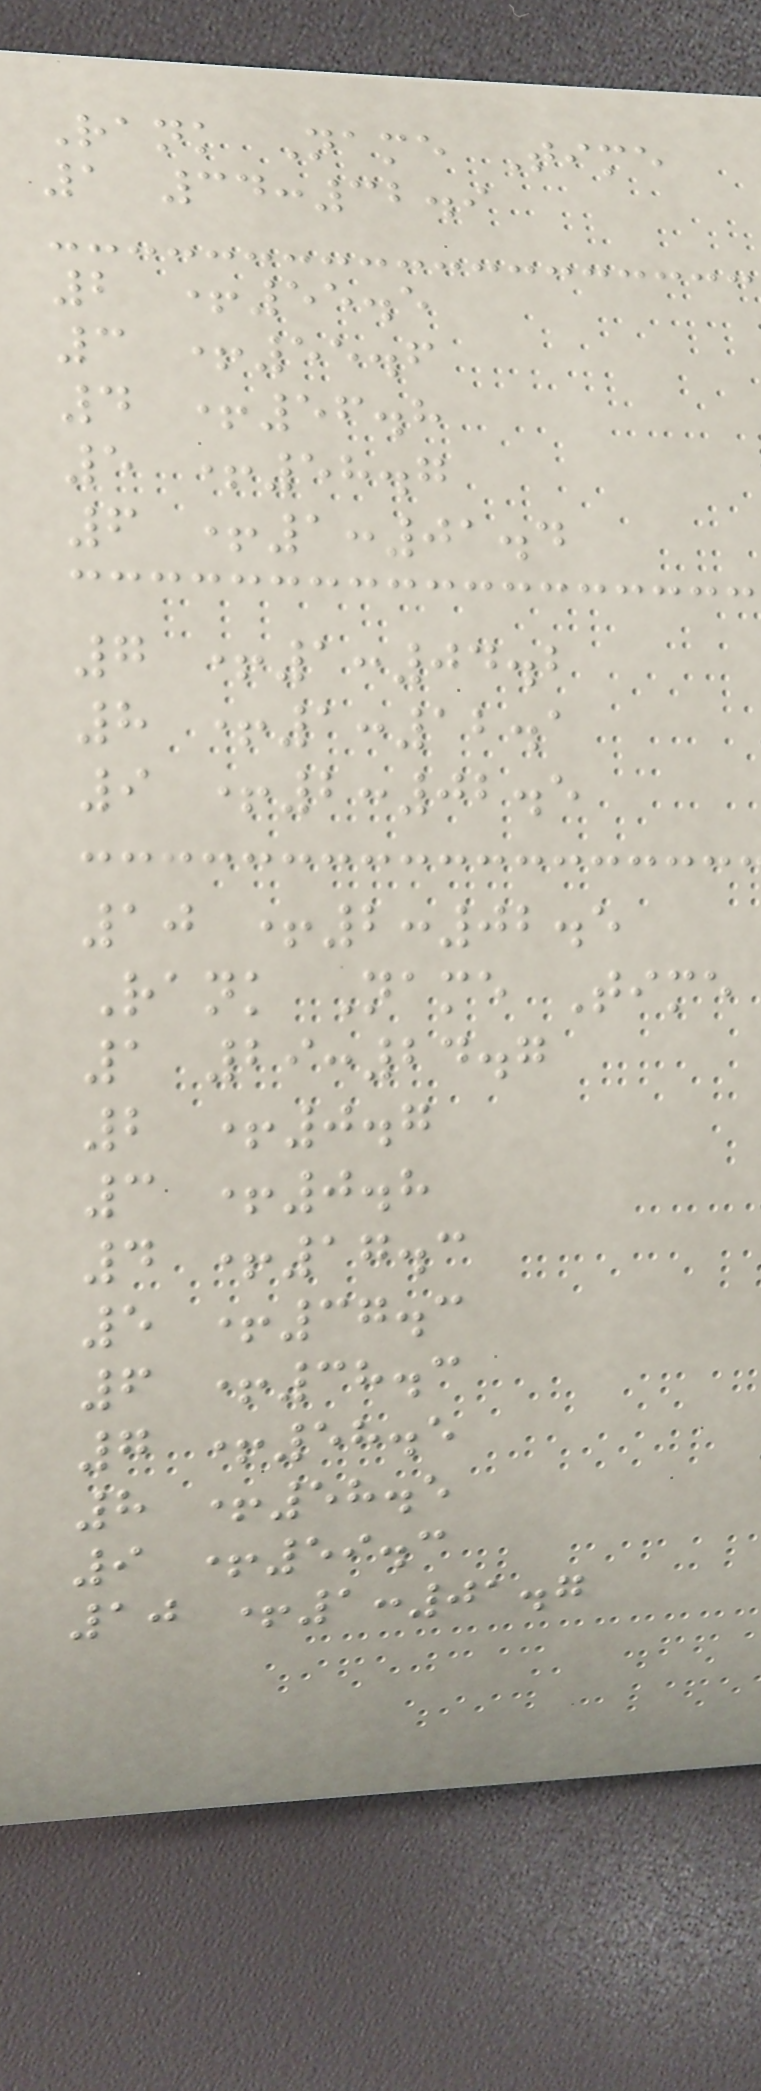Rank Name Time
1 34:32.9
2 +55.5
3 +55.6
4 +56.8
5 +58.7
6 +1:01.4
7 +1:04.2
8 +1:12.1
9 +2:02.5
10 +2:02.5
Rank Name Time
1 29:24.7
2 +0.7
3 +0.8
4 +17.3
5 +37.3
6 +38.3
7 +58.5
8 +58.5
9 +59.3
10 +1:01.7
